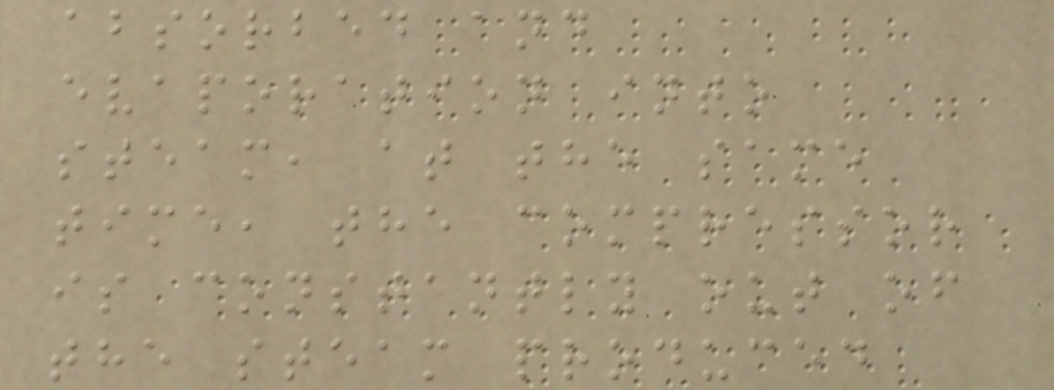absorbed and
evaporation into
steam, at the same
time, the compressor
is constantly out of
the steam produced
